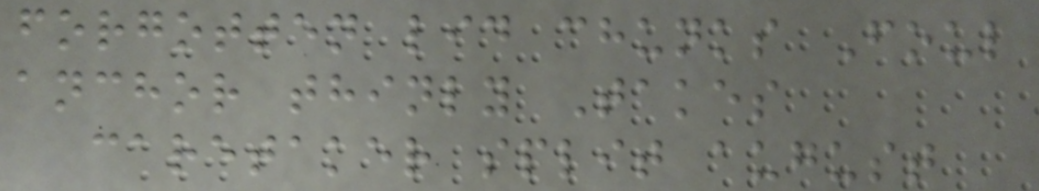forgotten lid chunks Foul
anchor thinly Takes
caretaker split august
